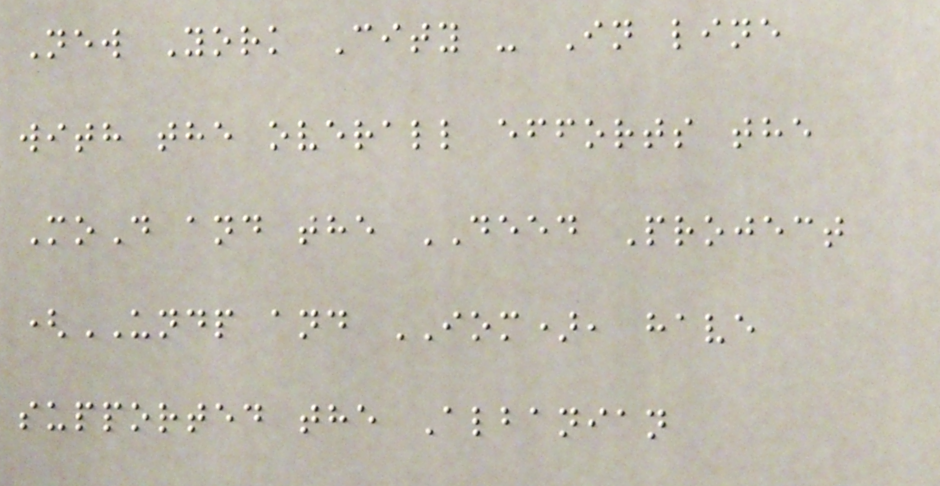New York City - In line
with the overall efforts the
MoD and the DEED Project
(UNDP and IOM), have
supported the Albanian
